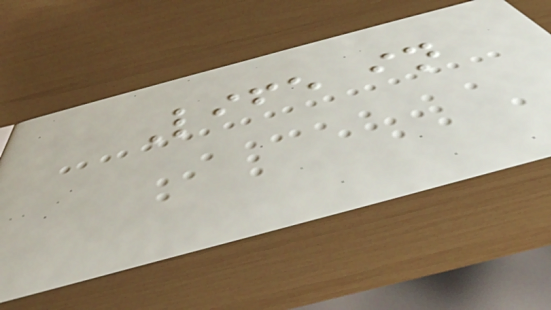Life in
